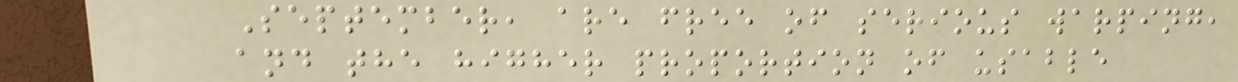September, are free of serious warping,
and the higher proportion of usable
